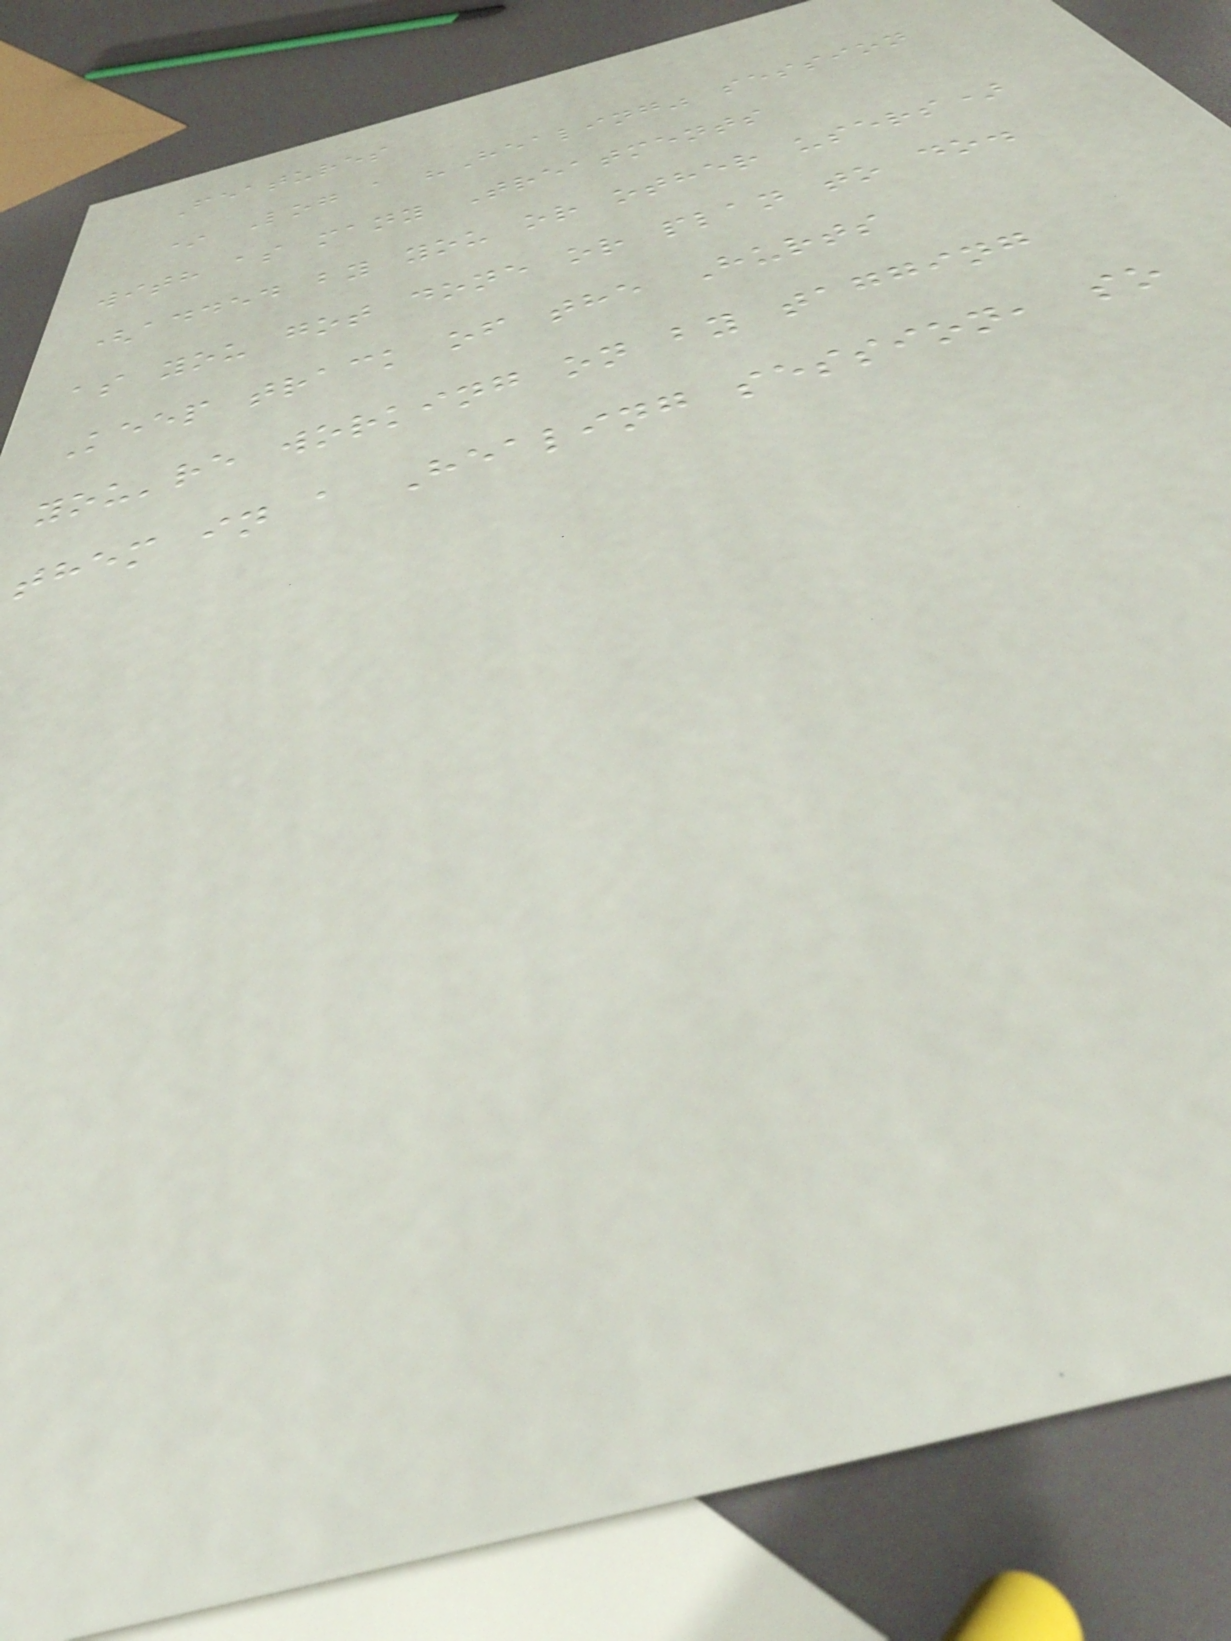Features
* Log a "Healing" session
with as many Treatments
(added by you or other users)
as you got done or plan to do.
Keep track of the Hurts
you're working on by tagging
them in a Healing session, so
